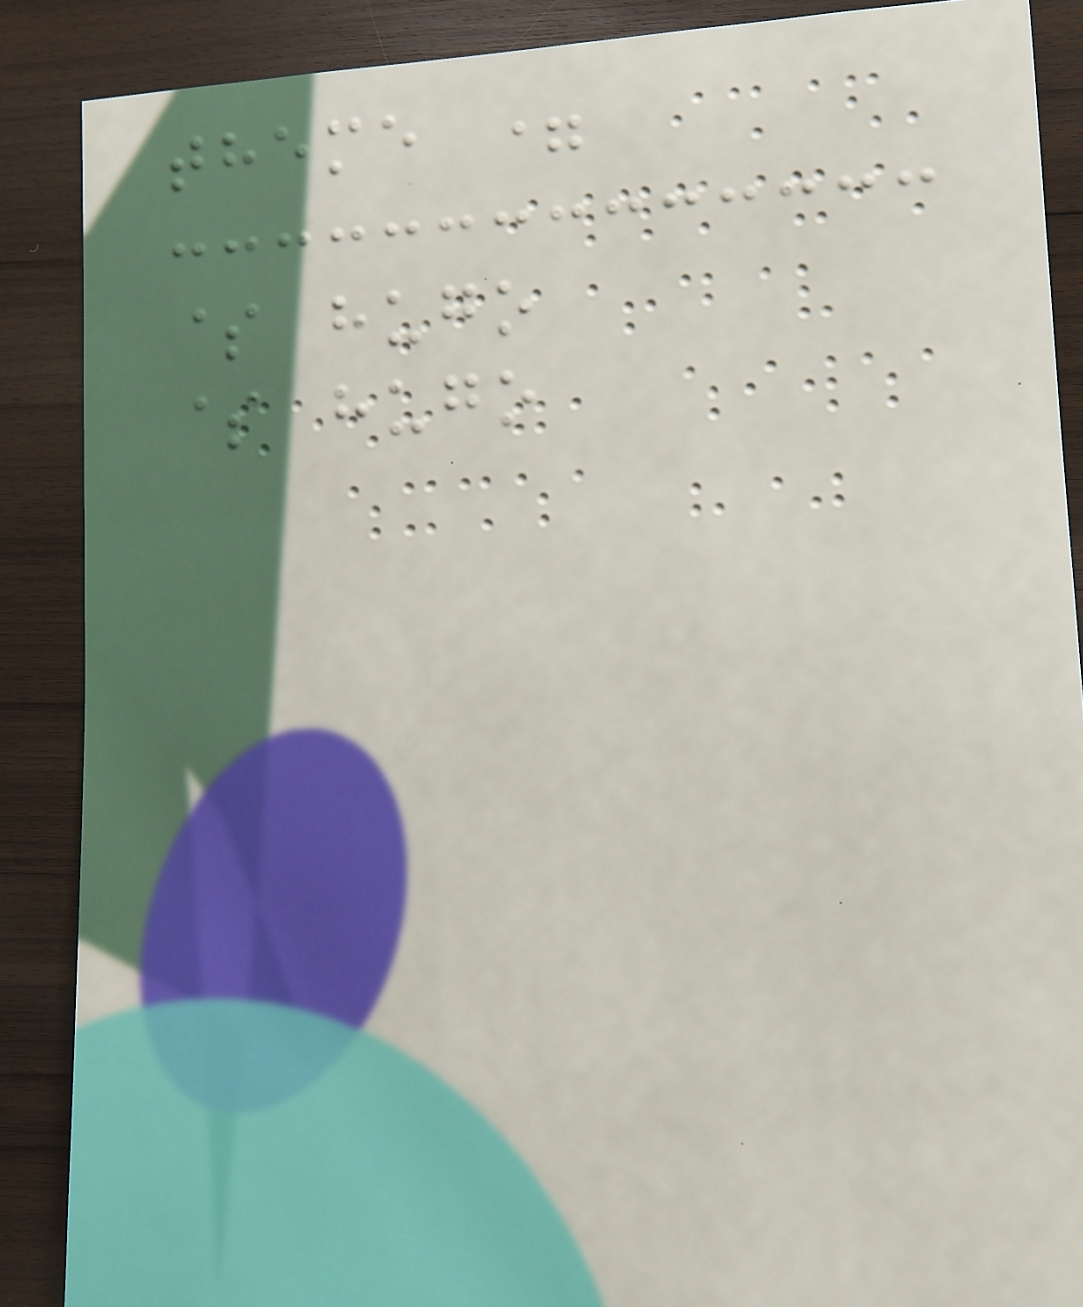theme =
$ hugo
$ hugo
